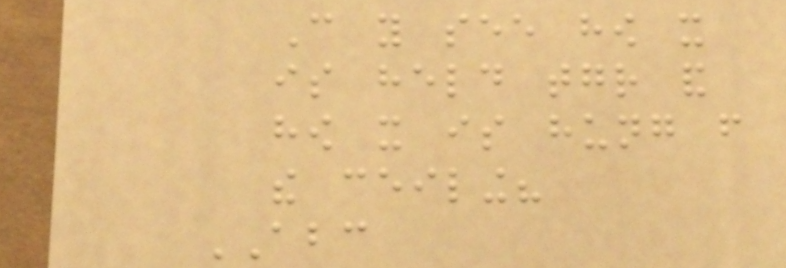Can you see how it
is held together and
how it is hung from
the ceiling?
ABC
